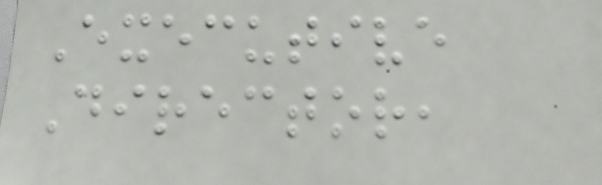Executive
Director,
